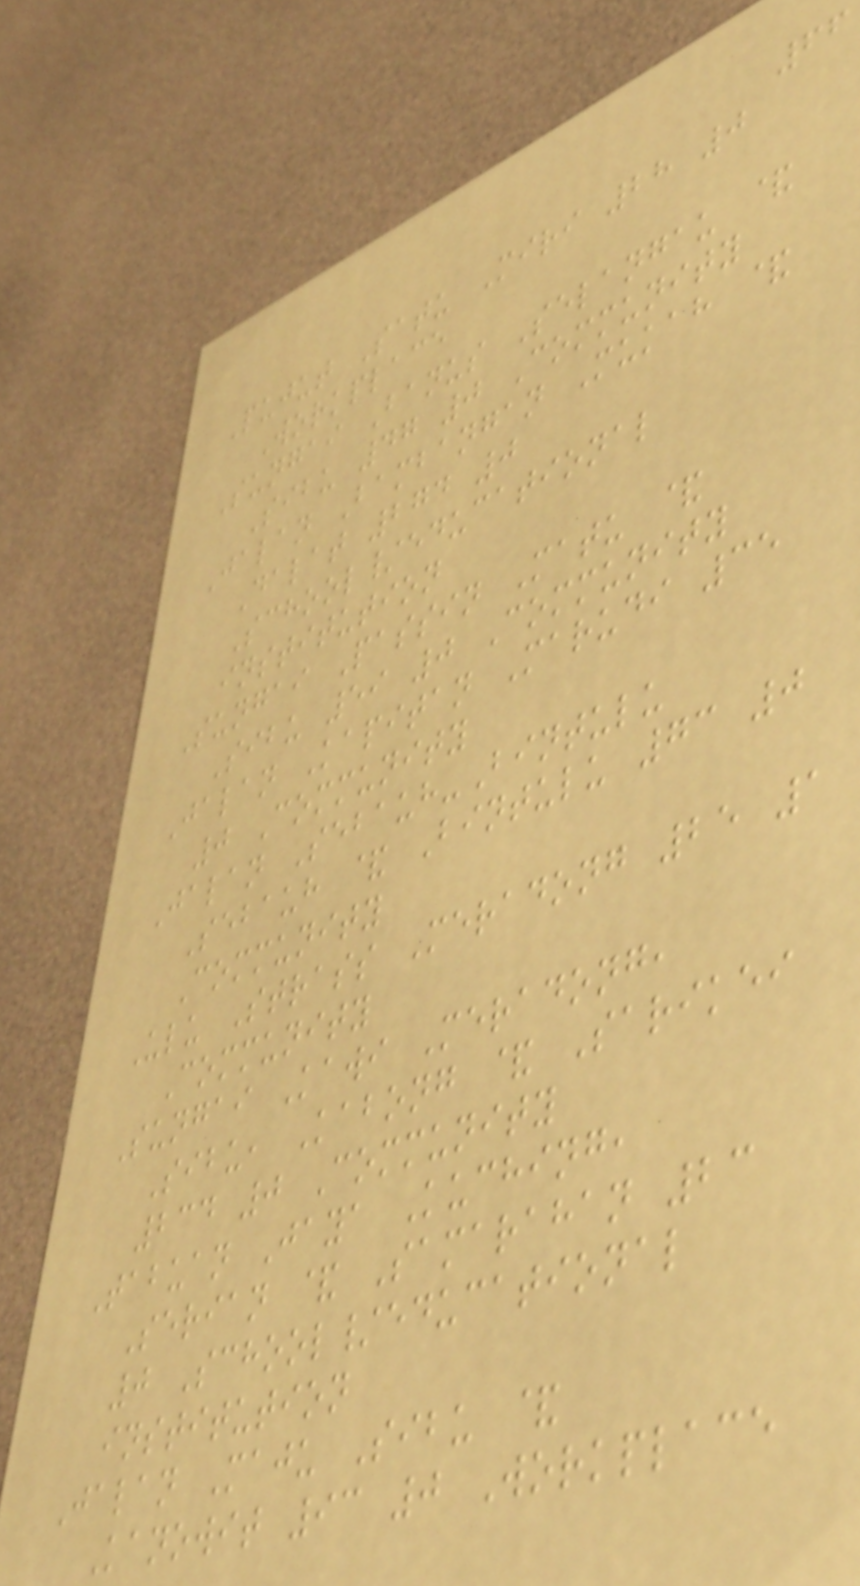66
Pujut Satu Miri 28 0
Workplace
Sungai Banus Selangau &
Sibu 47 0 Community
Jalan Bambangan Mukah &
Dalat 274 0
School/educational
institution
Sungai Passin Matu &
Sibu 59 0 Community
Jalan Kapitan Marudi 35
0 Community
Jalan Sebauh-Bintulu
Sebauh & Bintulu 73 0
Community
Ulu Strass Meradong 25 1
Community
Sungai Kawi Meradong,
Sibu, Kabong & Sarikei
234 0 Community
Tabuan Jaya Kuching,
Serian & Samarahan 23
0 School/educational
institution
Jalan Maju Sibu &
Kanowit 93 0 Workplace
